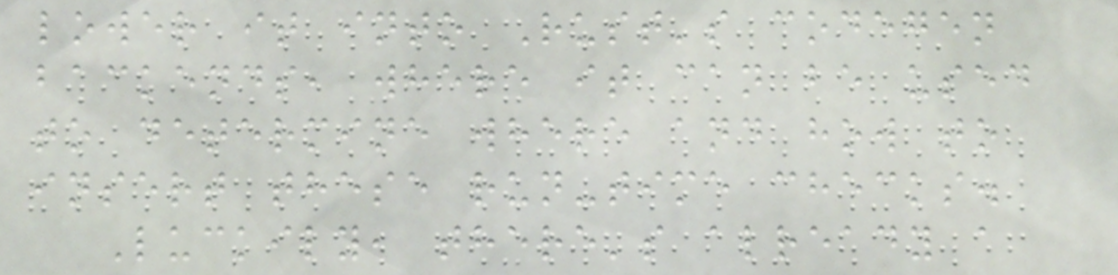lower it into Rust's codegen
backends, where it can be used
to determine where and how to
insert these run-time checks.
Luckily, there's already a
